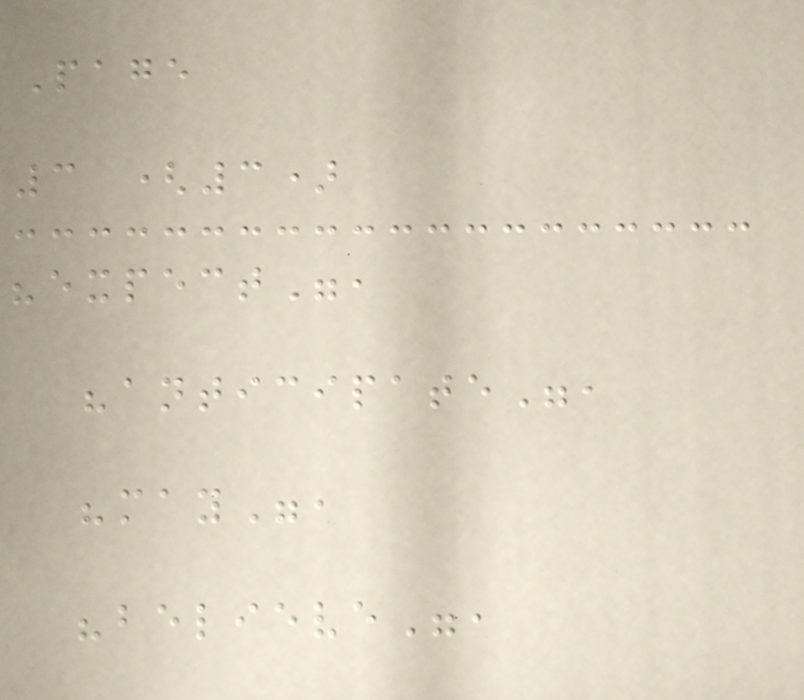Page
3 (3)
"expect",
"anticipate",
"may",
"believe",
